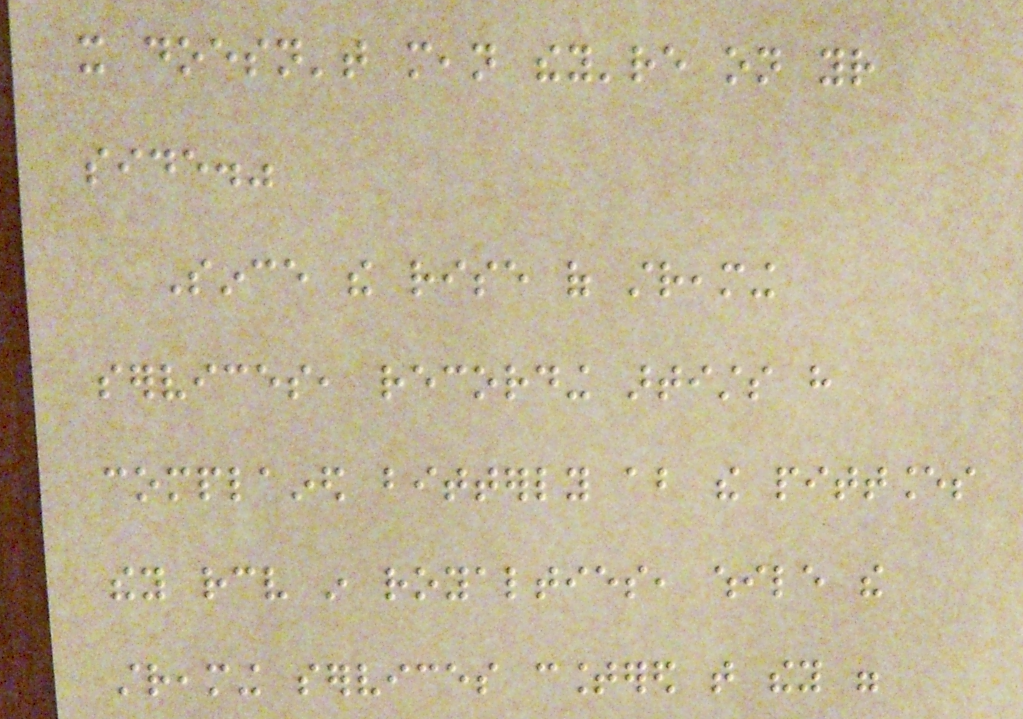it doesn't mean they're on your
side."
Since the rise of streaming
services, recording artists have
complained bitterly about the pittances
they receive in royalties, while the
streaming services countered that they were
